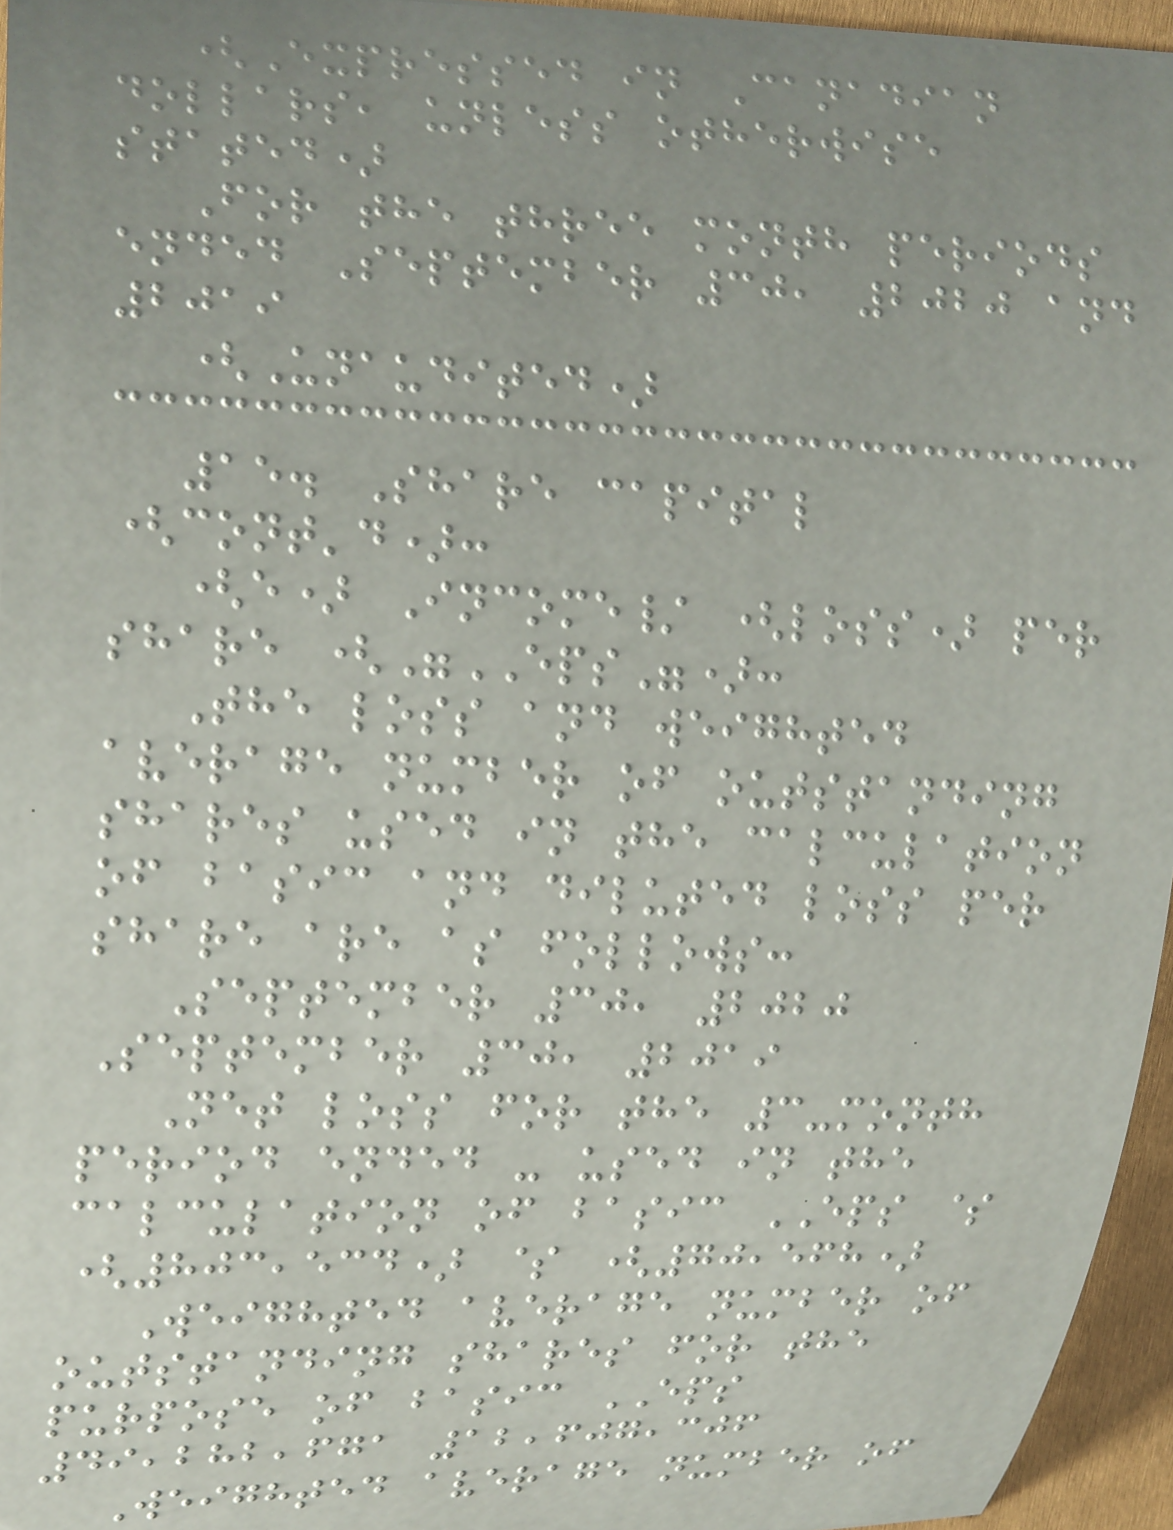(Expressed in Canadian
dollars, unless otherwise
stated)
For the three month periods
ended September 30, 2020 and
2019
(Unaudited)
15. Share capital
(cont'd):
(e) Income/ (loss) per
share ("EPS"):
The loss and weighted
average number of outstanding
shares used in the calculation
of basic and diluted loss per
share are as follows:
September 30, 2020
September 30, 2019
Net loss for the 3-month
period ended - used in the
calculation of basic EPS $
(803,534) $ (70,568)
Weighted average number of
outstanding shares for the
purpose of basic EPS
49,282,671 12,607,306
Weighted average number of
